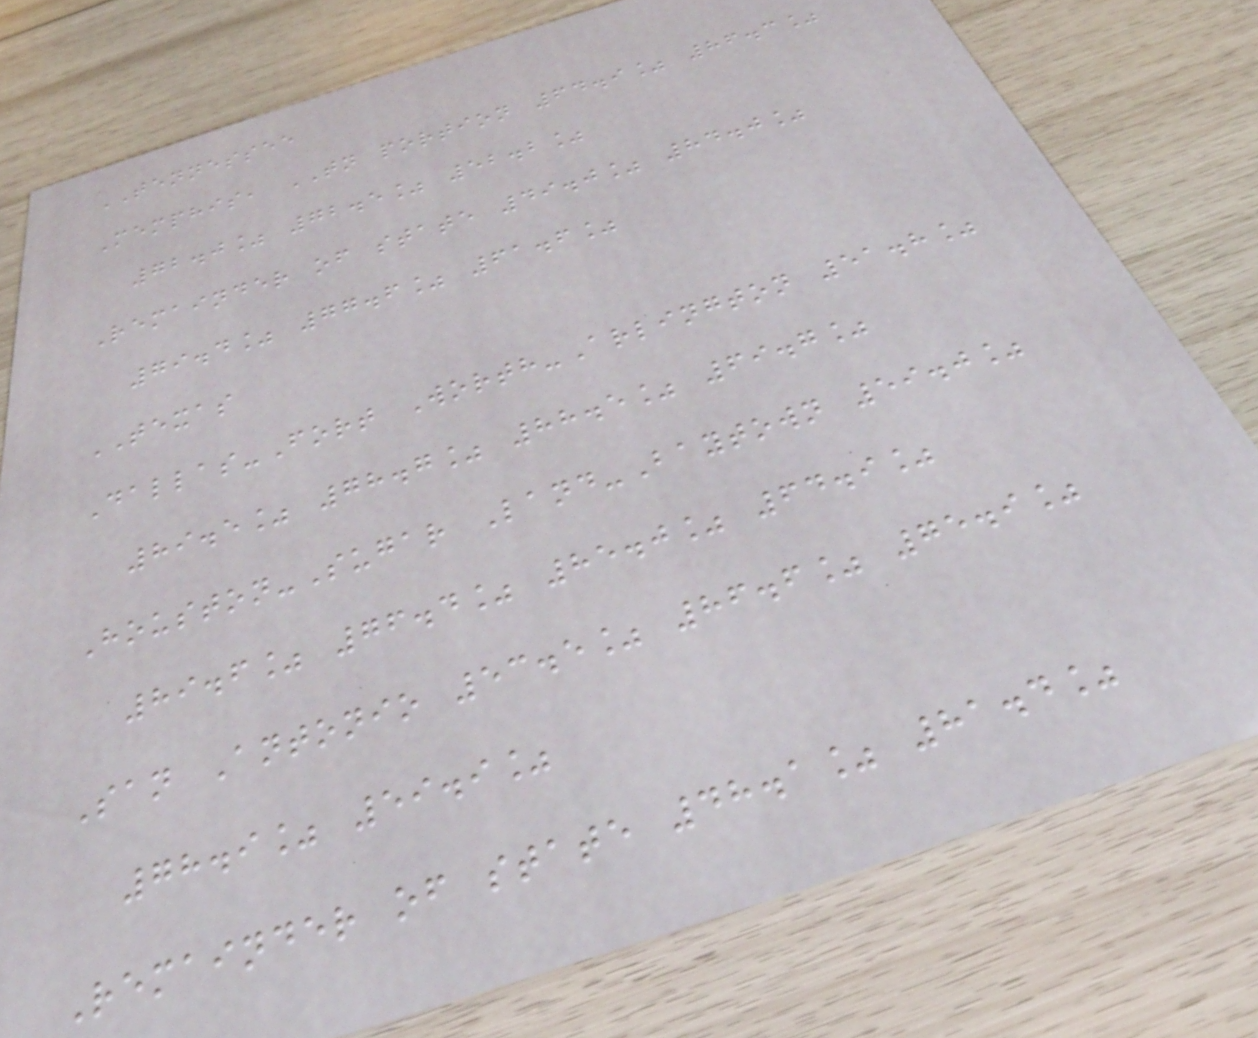TENNESSEE
Memphis, TN portion 64.9% 86.3%
72.0% 72.5% 52.2%
Remainder of state 49.0% 84.0%
79.4% 77.6% 61.6%
TEXAS
Dallas-Fort Worth-Arlington 51.8%
89.5% 78.7% 88.5% 69.7%
Houston-Sugar Land-Baytown 59.0%
89.6% 76.4% 85.0% 64.9%
San Antonio 53.5% 86.6% 75.9%
78.9% 59.9%
Remainder of state 48.1% 81.4%
